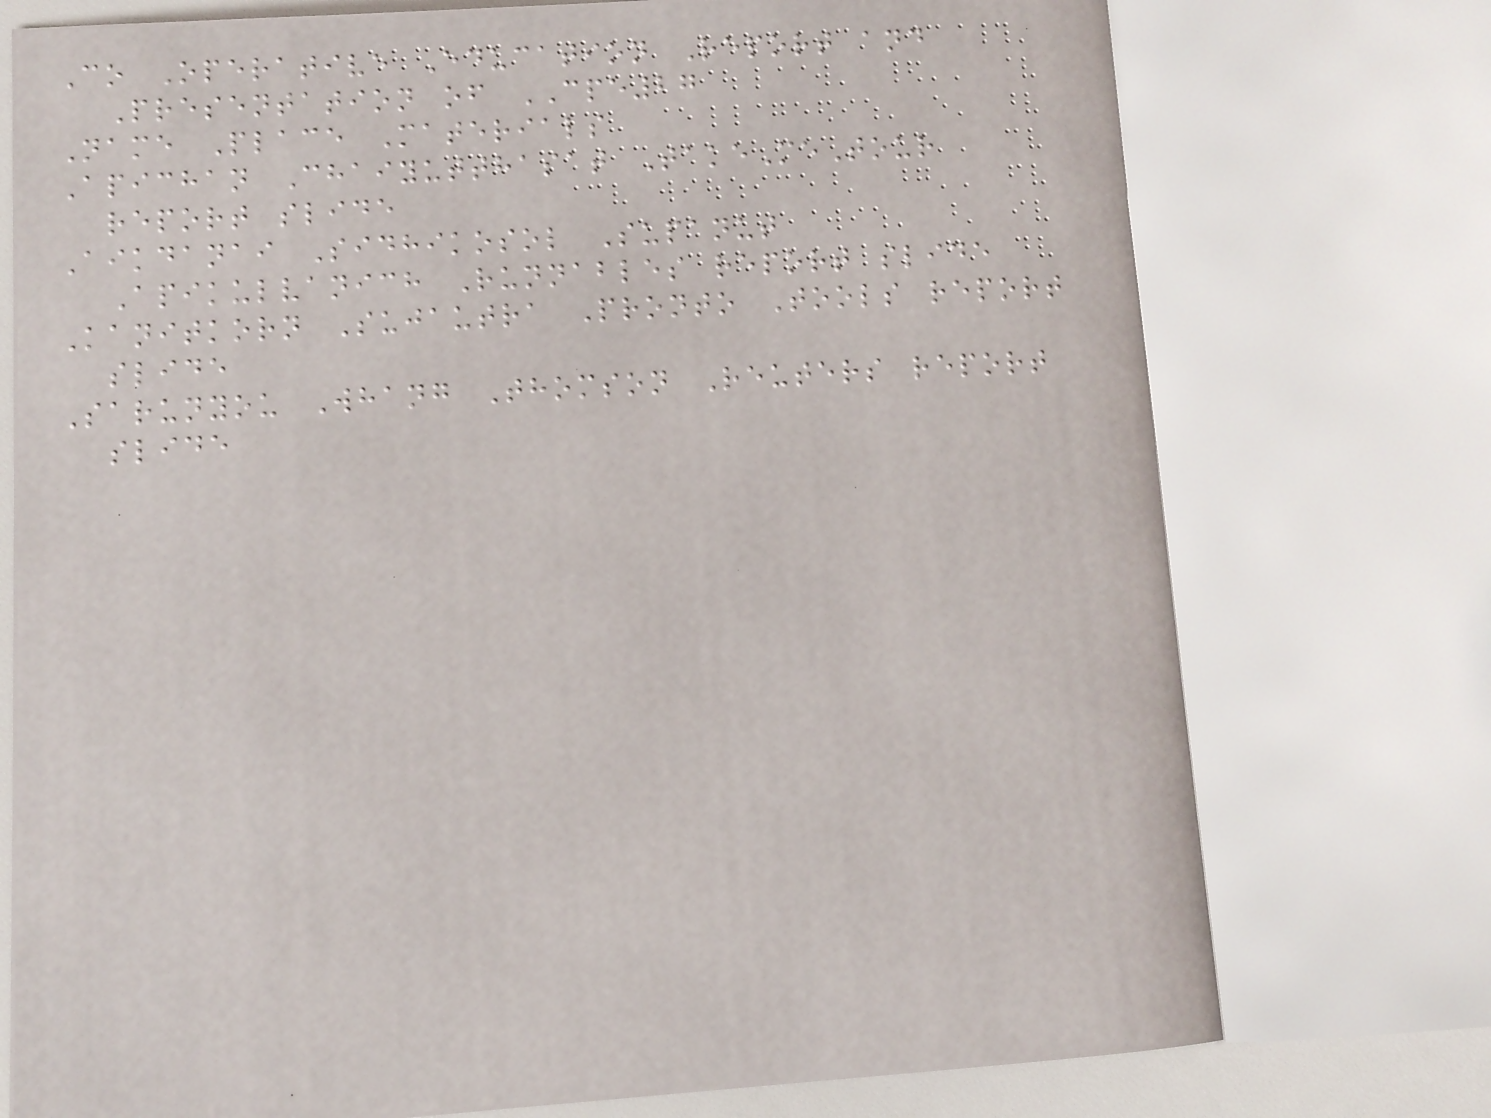Co Operative Education Report and
Presentation of CPE27
Name Place Materials
Apichan Chaiyutthasat TakeMeTour
report slide
Aikdanai Sidhikosol Supanut
Apikulvanich Runnables report slide
Kanitkorn Sujautra Pronto Tools report
slide
Sarunyou Whang Thomson Reuters report
slide
